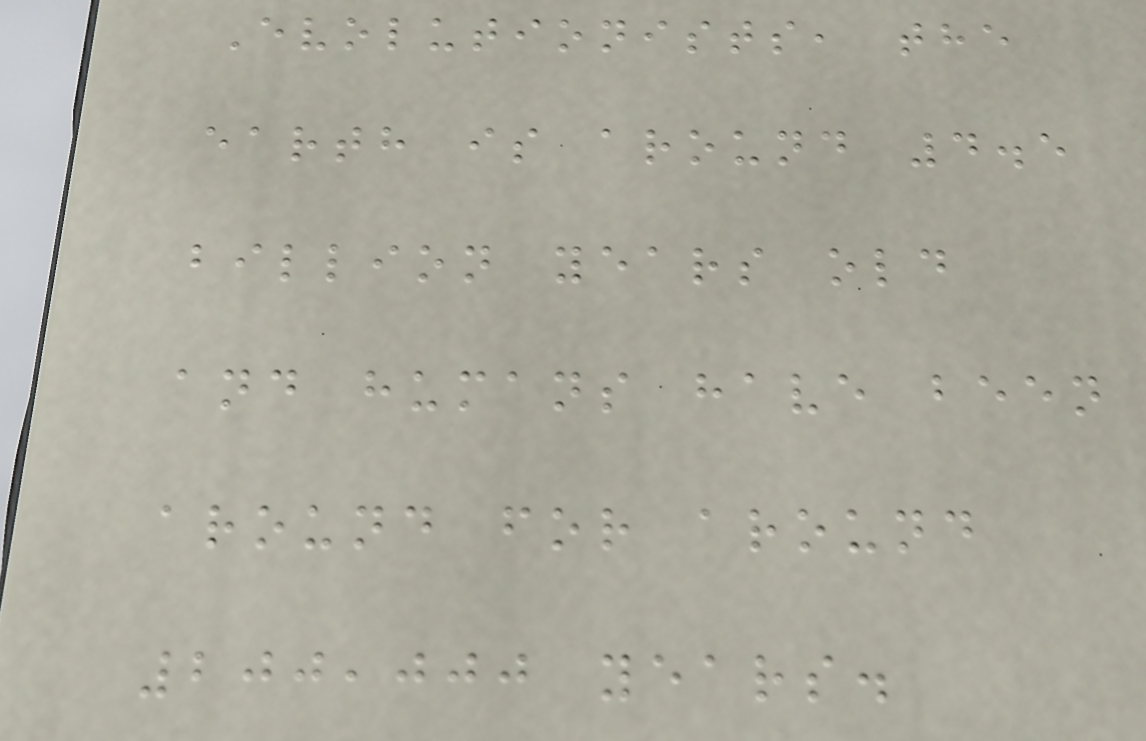Evolutionists, the
earth is around 4.5
billion years old
and humans have been
around for around
200,000 years.
